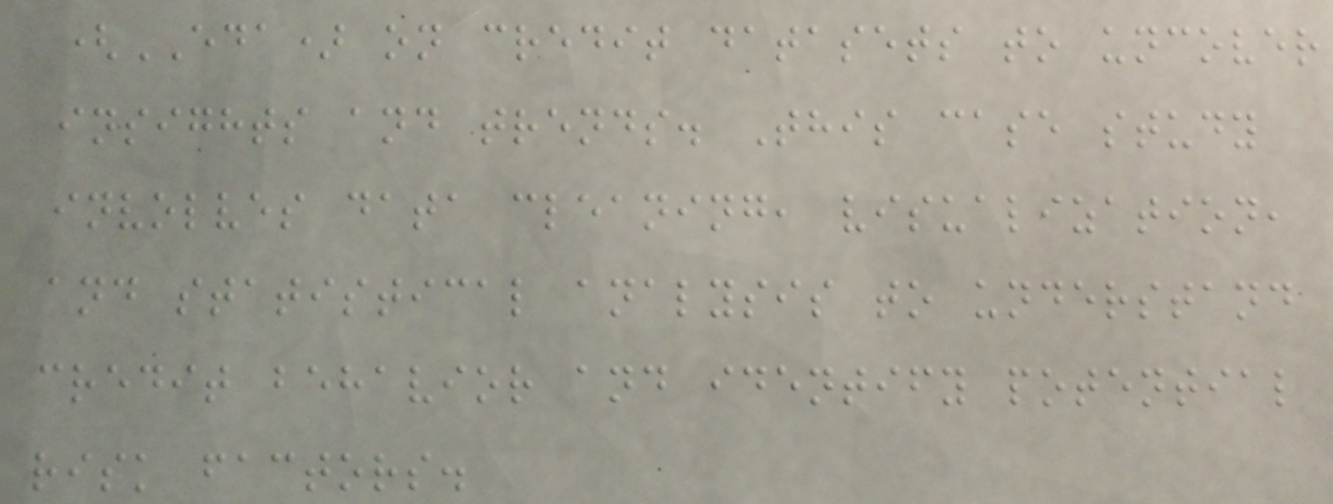(EDA) on credit datasets to uncover
insights and trends. This case study
involves data cleaning, visualization,
and statistical analysis to understand
credit behavior and identify potential
risk factors.
